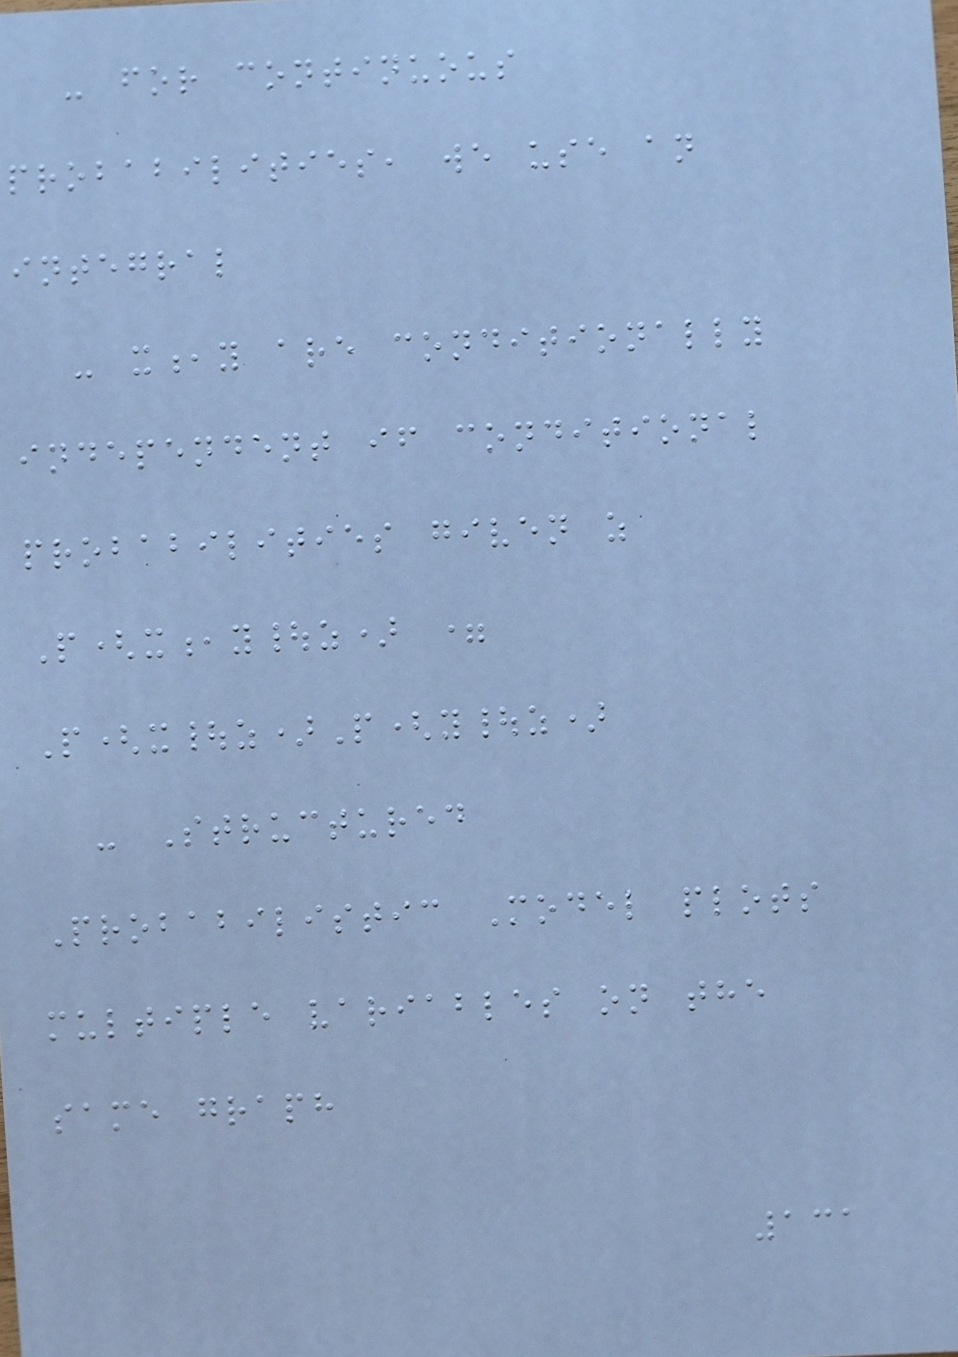- for continuous
probabilities, we use an
integral
- x,y are conditionally
independent if conditional
probabilities given z
P(x,y|z) =
P(x|z)P(y|z)
- Structured
Probabilistic Model plots
multiple variables on the
same graph
131
